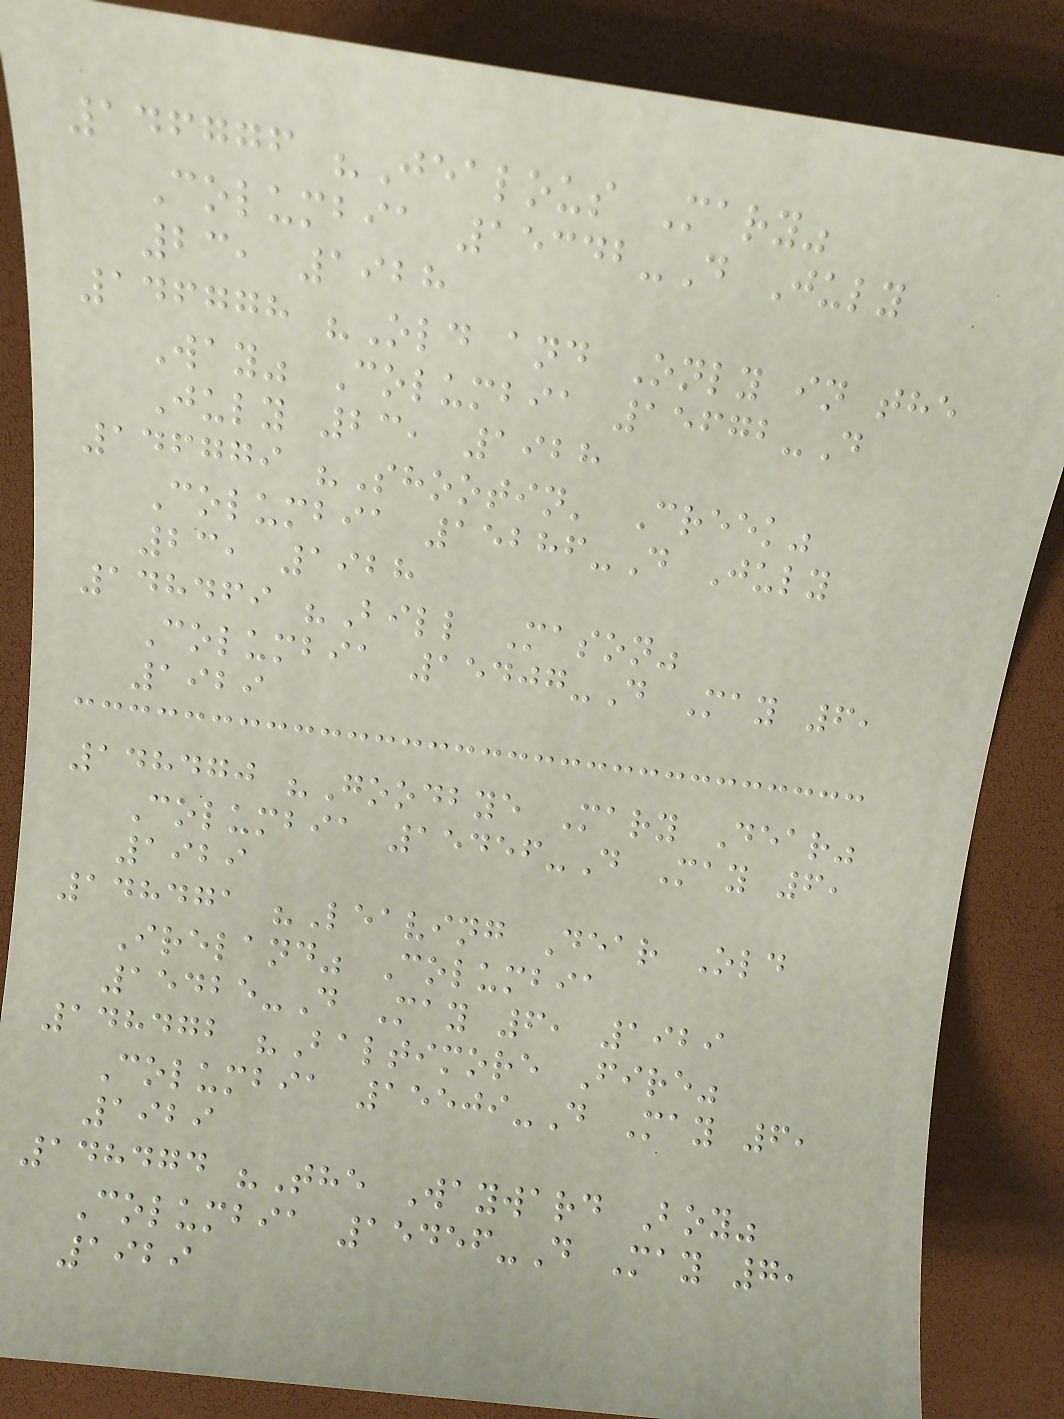146776 "Jealous Mary"
Columbia 15342-D July
23, 1928
146778 "Old and Only in the
Way" Columbia 15672-D
July 23, 1928
146779 "Shootin' Creek"
Columbia 15286-D July
23, 1928
148469 "Bill Mason"
Columbia 15407-D May 6,
1929
148470 "Goodbye Mary Dear"
Columbia 15456-D May 6,
1929
148471 "Leaving Dear Old
Ireland" Columbia
15425-D May 6, 1929
148472 "Baltimore Fire"
Columbia 15509-D May 6,
1929
148474 "The Wayward Boy"
Columbia 15456-D May 7,
1929
